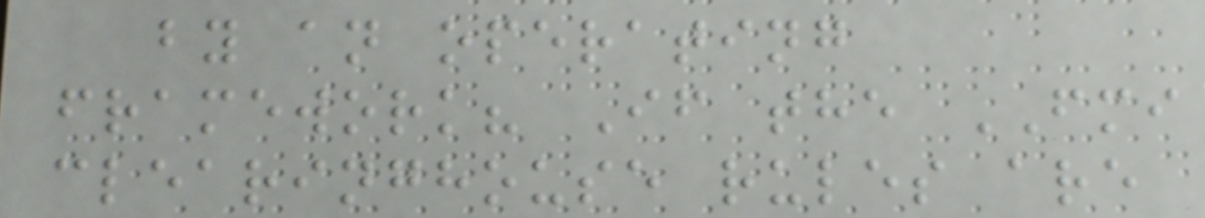by an operating
framework? If the FMI
clearinghouse rules are
